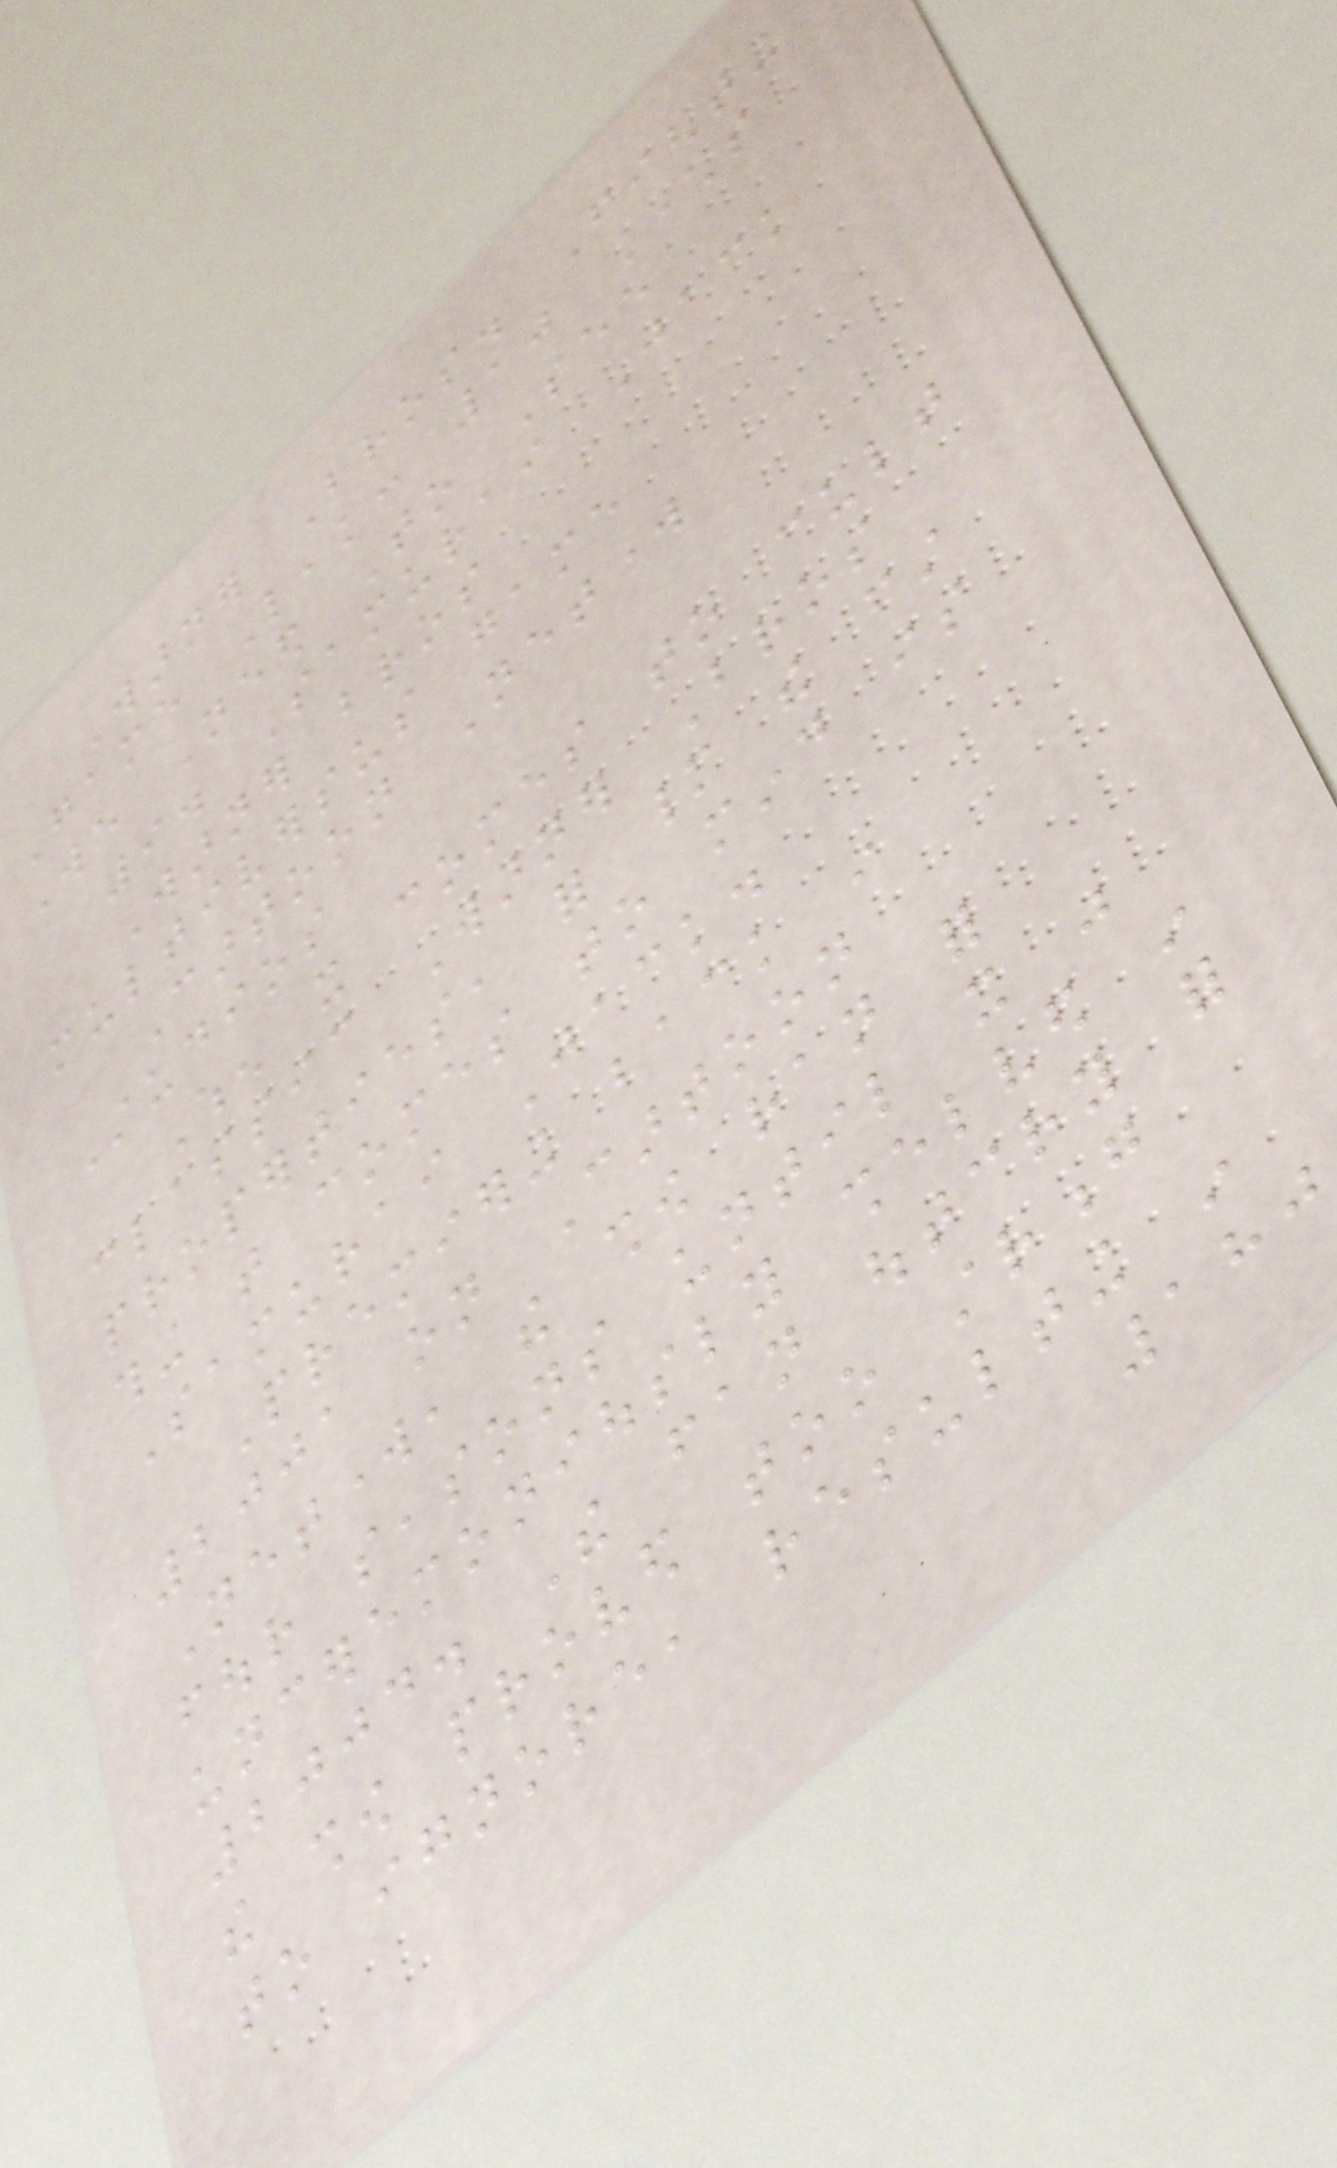Warner Bros. Fighting
Game Leak: 10 Characters
We Need To See
9. Samurai Jack
Warner bros
multiversus game
Cartoon Network
Studios
When it comes to cult
classic Warner Bros
properties, for many the first
thing that comes to mind is
Samurai Jack.
Premiering back in
2001 on Cartoon
Network, the show ran for
four seasons until it was
unceremoniously shelved in
2004. The fan outcry for
the show proved too strong
to ignore, resulting in
180
